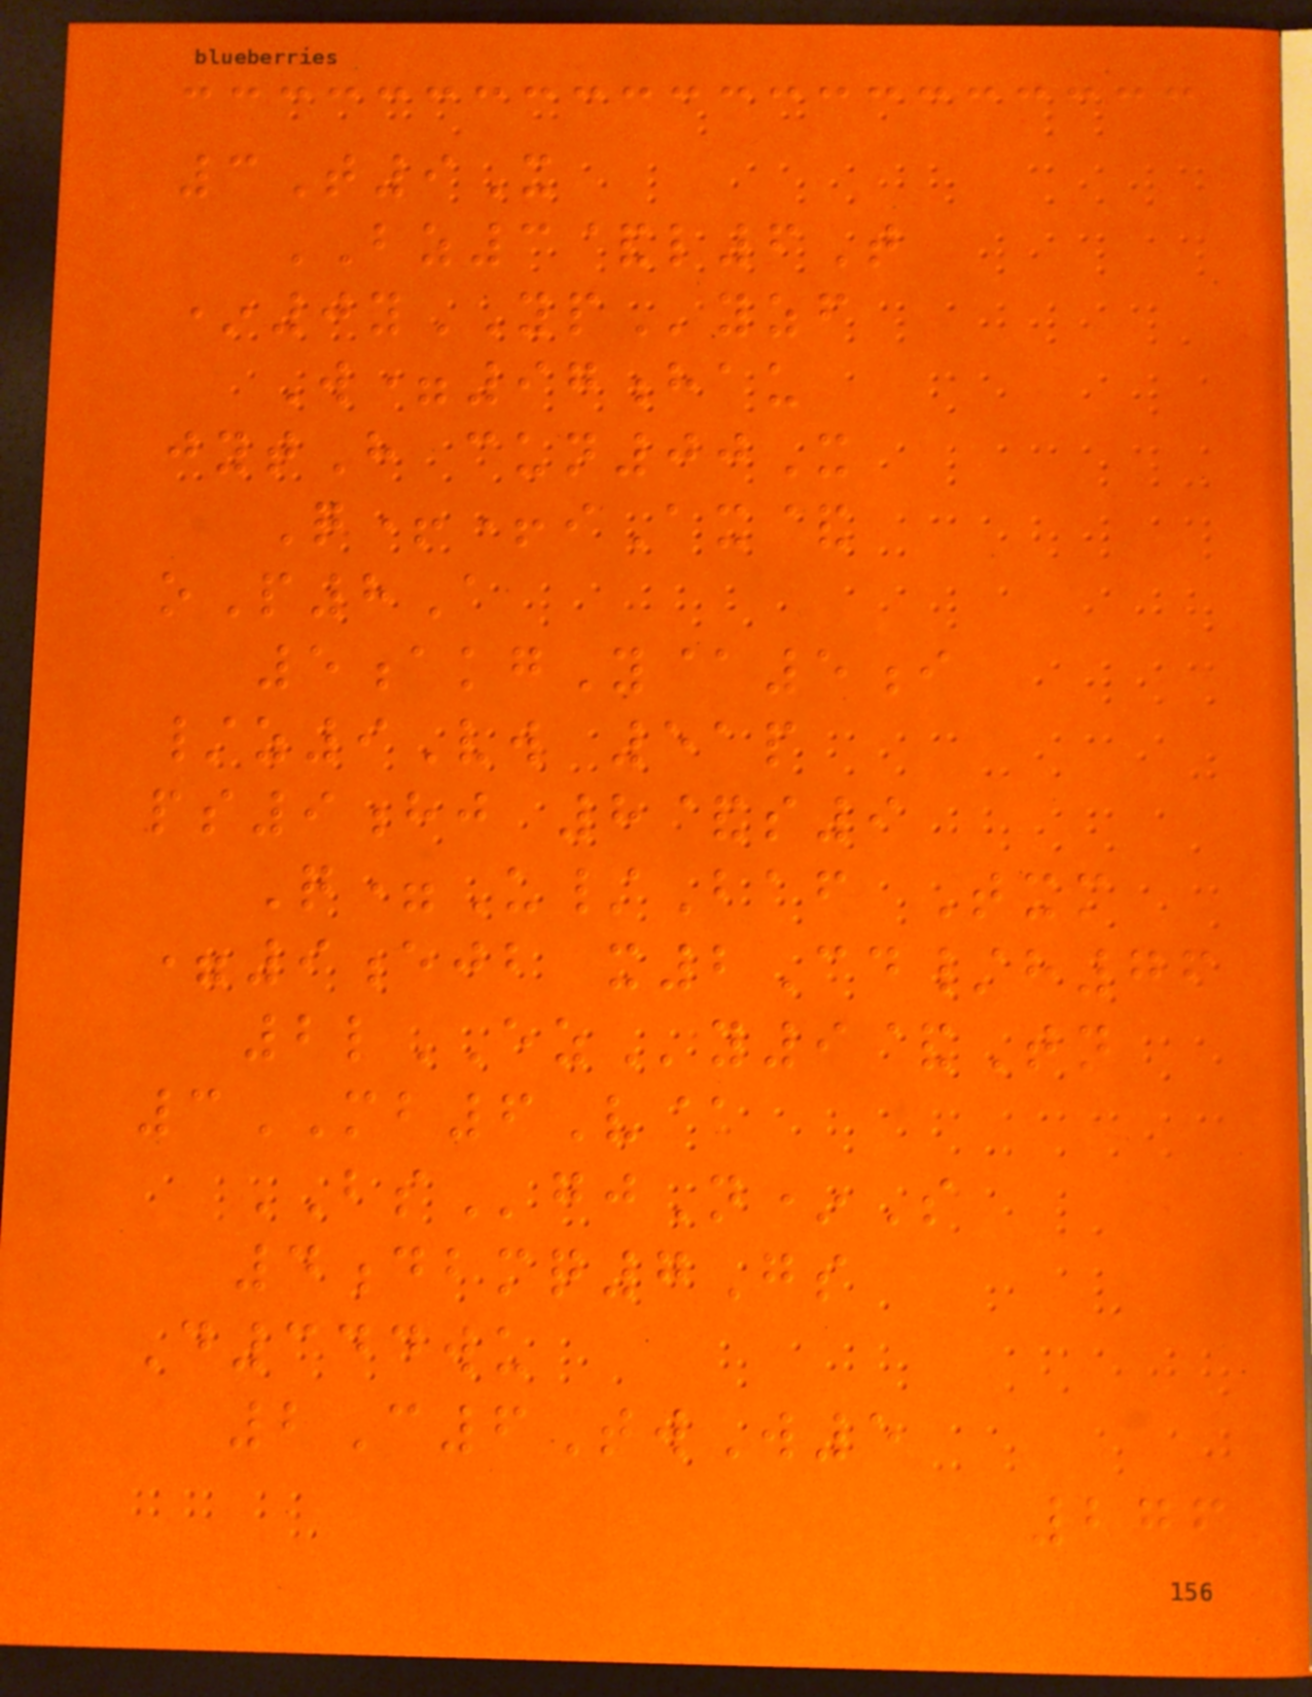3T9X
BZ3&l6T
*0yYPyzf
W=97hau
jytH cun00X
Q++iAx&
oP8A
5akgY@5i
/z9Vw 51p
ps9hj 8&s9
Q=U/Baf Txm
=9ejb x2Cd/h76
2lEZy9&Tn
3MB6V@
BSgjN*S
4dbmq7Gs
D344wu
2C6TwW5
276
